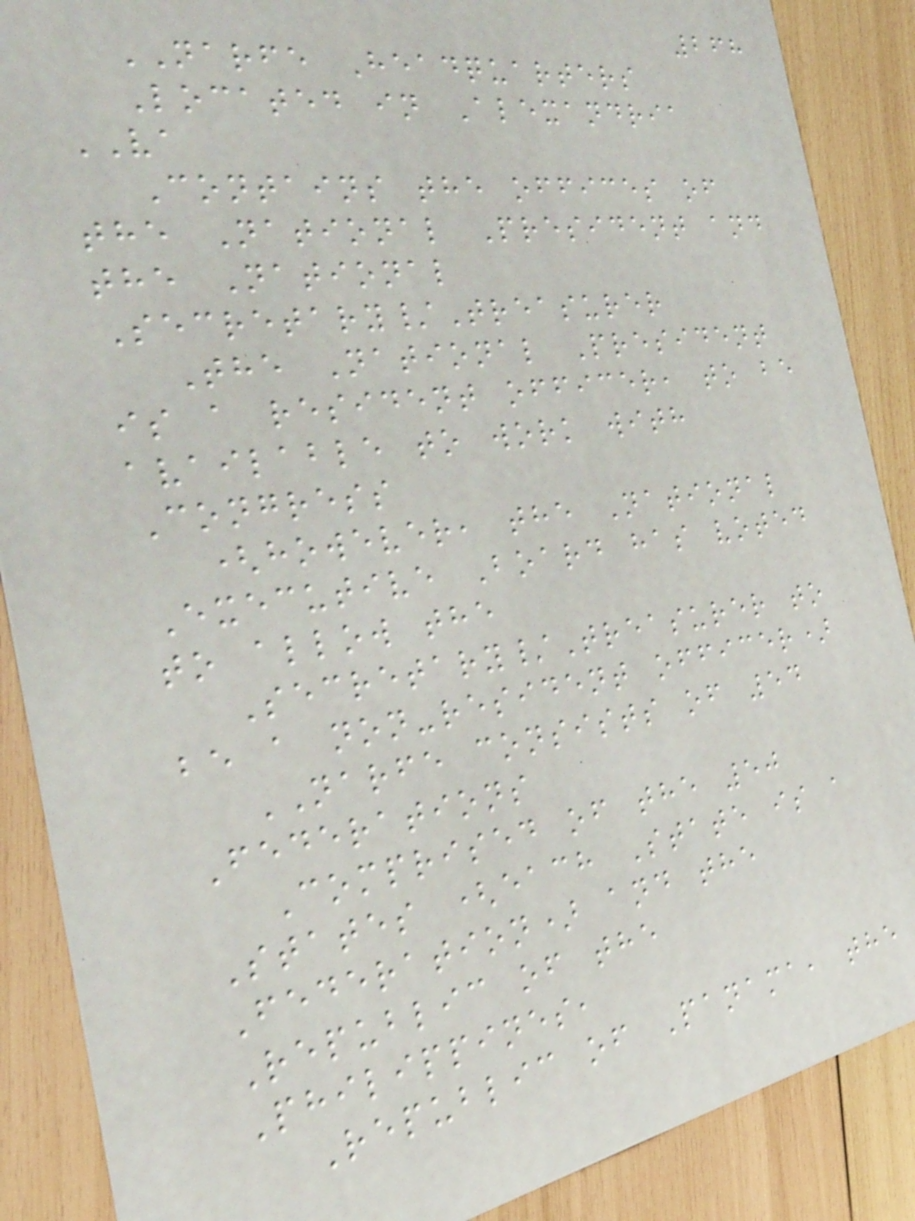268
NARFE Headquarters
Located in Alexandria
VA
Contains the offices of
the National President and
the National
Secretary/Treasurer
The National President
is a resident officer, to be
available to work with
Congress
(however, the National
Executive Board has voted
to allow the
Secretary/Treasurer to
be a non-resident officer)
NARFE consists of 54
Federations
Comprised of the 50
States (each State is a
Federation) and the
Republic of the
Philippines,
Republic of Panama, the
